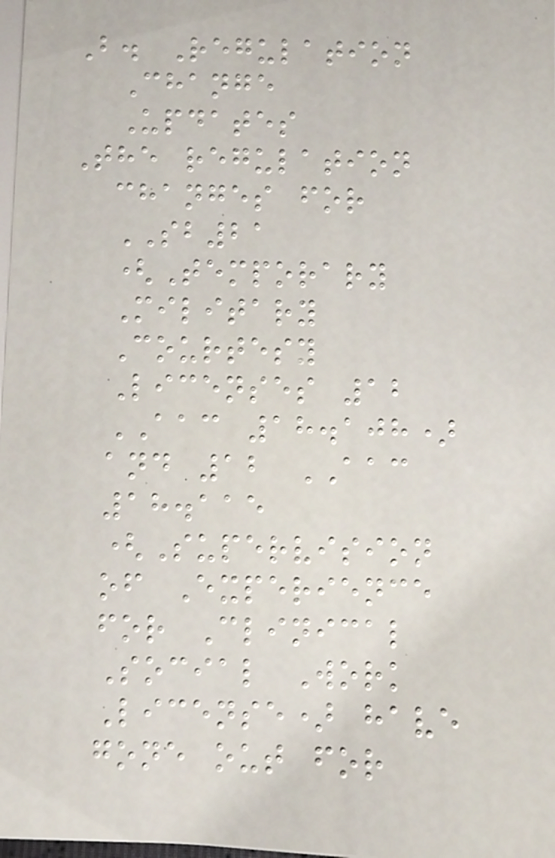B. Regulation
Change
Updates
The regulation
changes for
SB21
(Temporary
Military
Courtesy
Licenses 12
AAC 18.108)
and 12 AAC
18.115
(Supervision
of Experience
for Clinical
Social Work
License) have
gone out for
